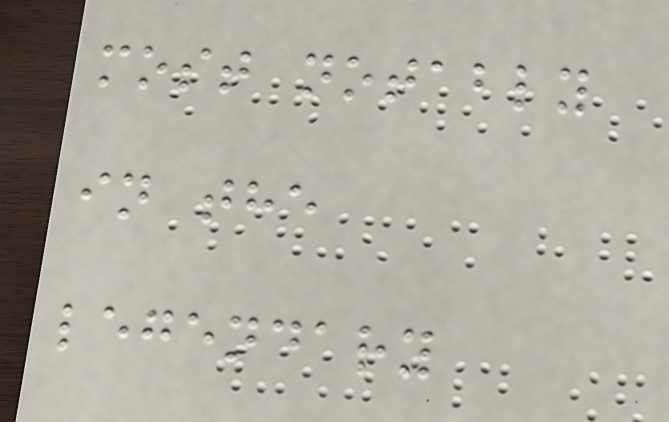most notably
in the
legendary
